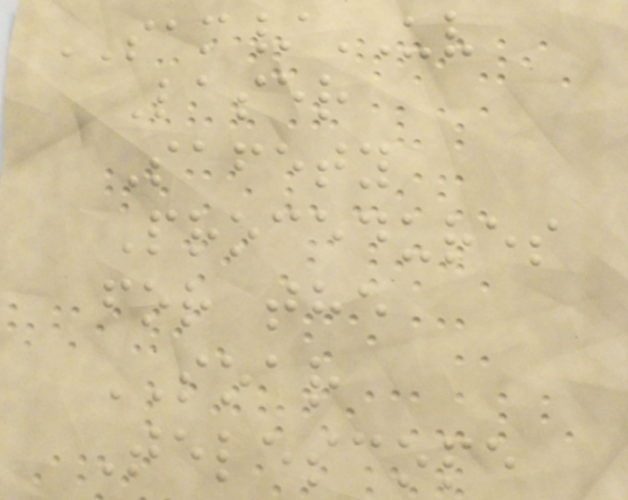SAM/UV
Laser
Safety
Procedures
for the
SOAR
Telescope
